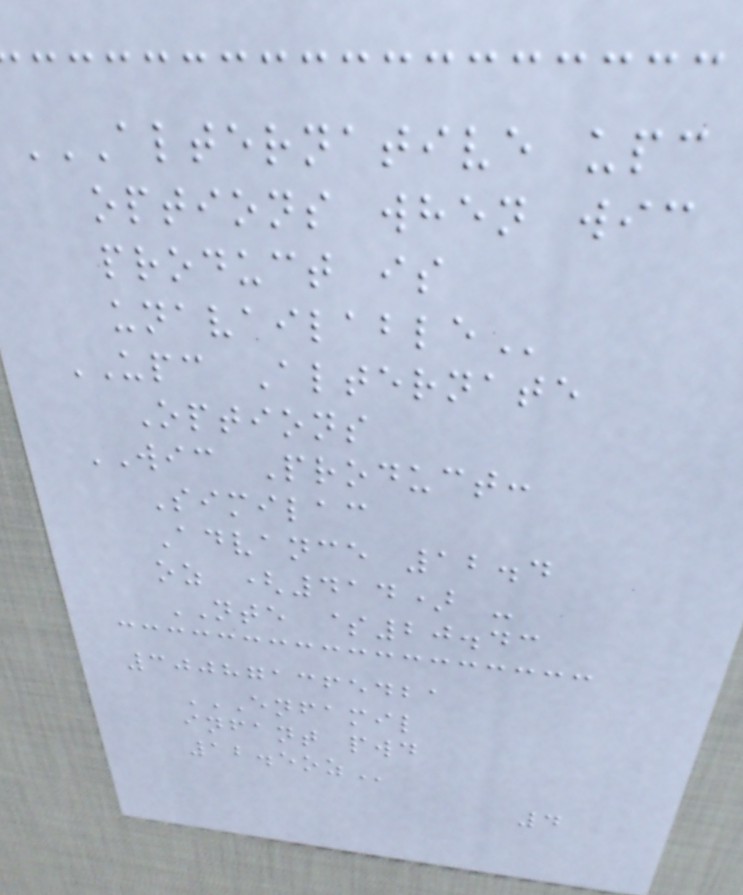ALTERNATIVE UPC
OPTIONS WHEN WIC
PRODUCT IS
UNAVAILABLE
UPC Alternate
Options
WIC Product:
Similac
Advance 12.4
oz (414) -
NTE $20.43
300871365421
ENFAMIL
INFANT PWD
12.5OZ
4
